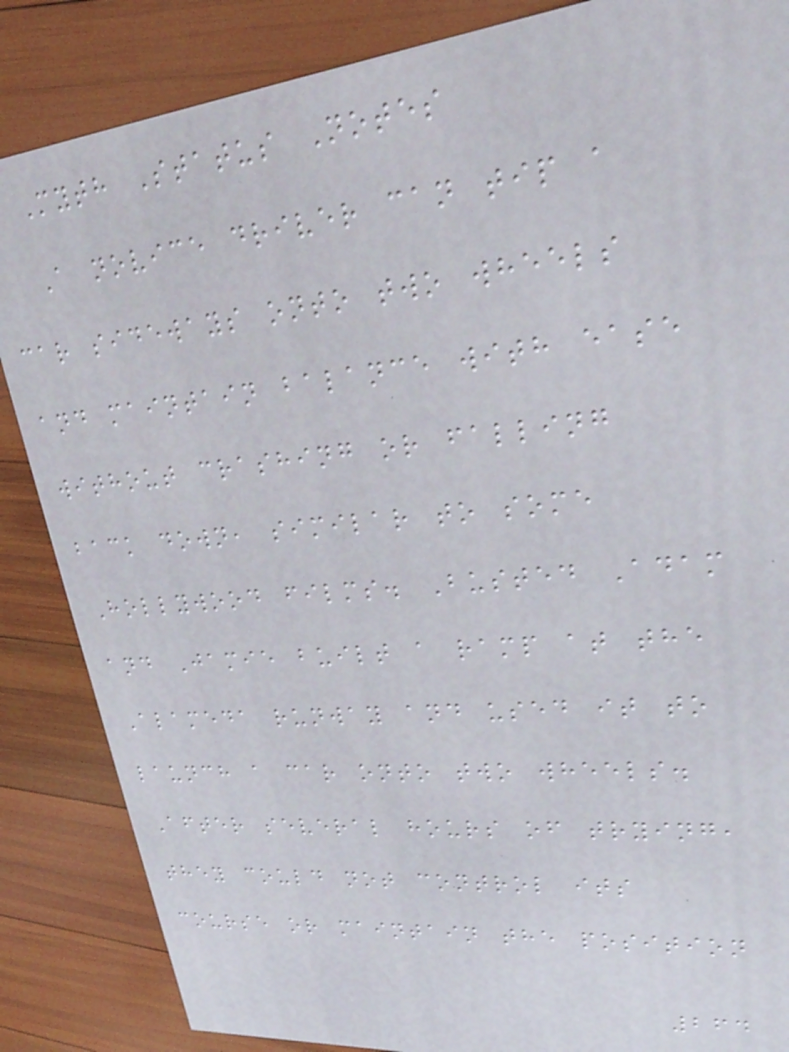Myth Status Notes
A novice driver can tip a
car sideways onto two wheels
and maintain balance with ease
without crashing or falling
back down, similar to some
Hollywood films. Busted Adam
and Jamie built a ramp at the
Alameda runway and used it to
launch a car onto two wheels.
After several hours of trying,
they could not control its
course or maintain the position
264
